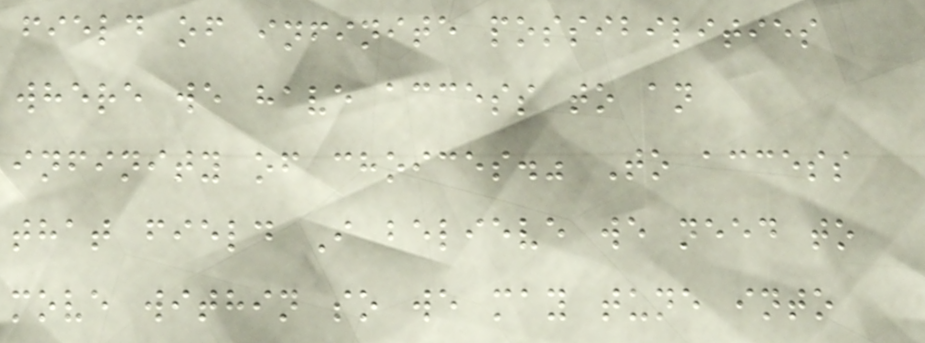field of infinite possibilities
where we have access to an
infinity of choices." To access
that field I believe we need to
move within so we may tune into
